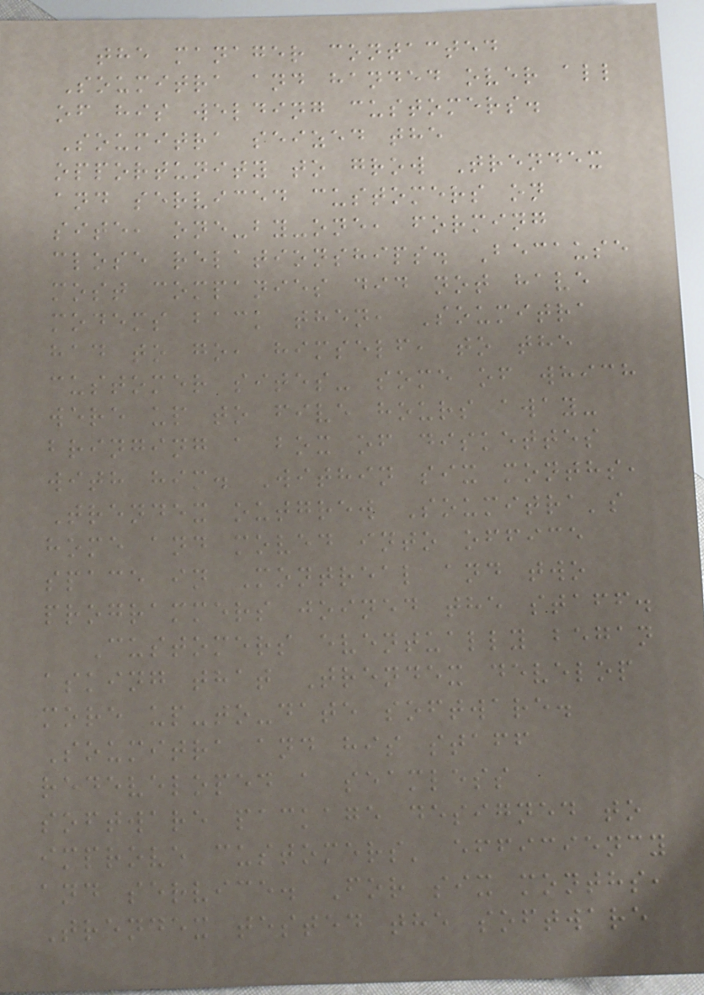the manager contacted
Soumitra and handed over all
of his welding customers.
Soumitra seized the
opportunity to grow Trendex
and serviced customers on
site, one-by-one, forming
close relationships. Because
most companies did not have
modems back then, Soumitra
had to go, himself, to the
customer sites- some of which
were up to five hours away-
bringing a box of diskettes
with him. Within six months,
Trendex outgrew Soumitra's
home and moved into office
space in Montreal and two
programmers joined the staff.
Customers eventually began
asking that Trendex develop
more up-to-date software.
Soumitra and his staff
redeveloped a seamless
software package designed to
improve customers' efficiency
and service. For six months,
Trendex tested the software
